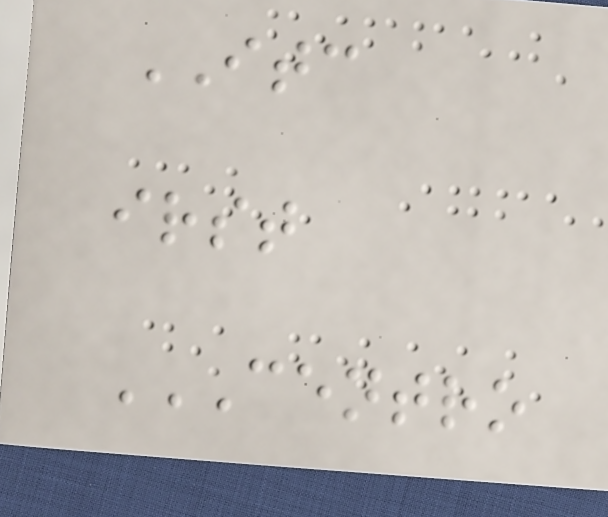ITC
irst
CENTRO
